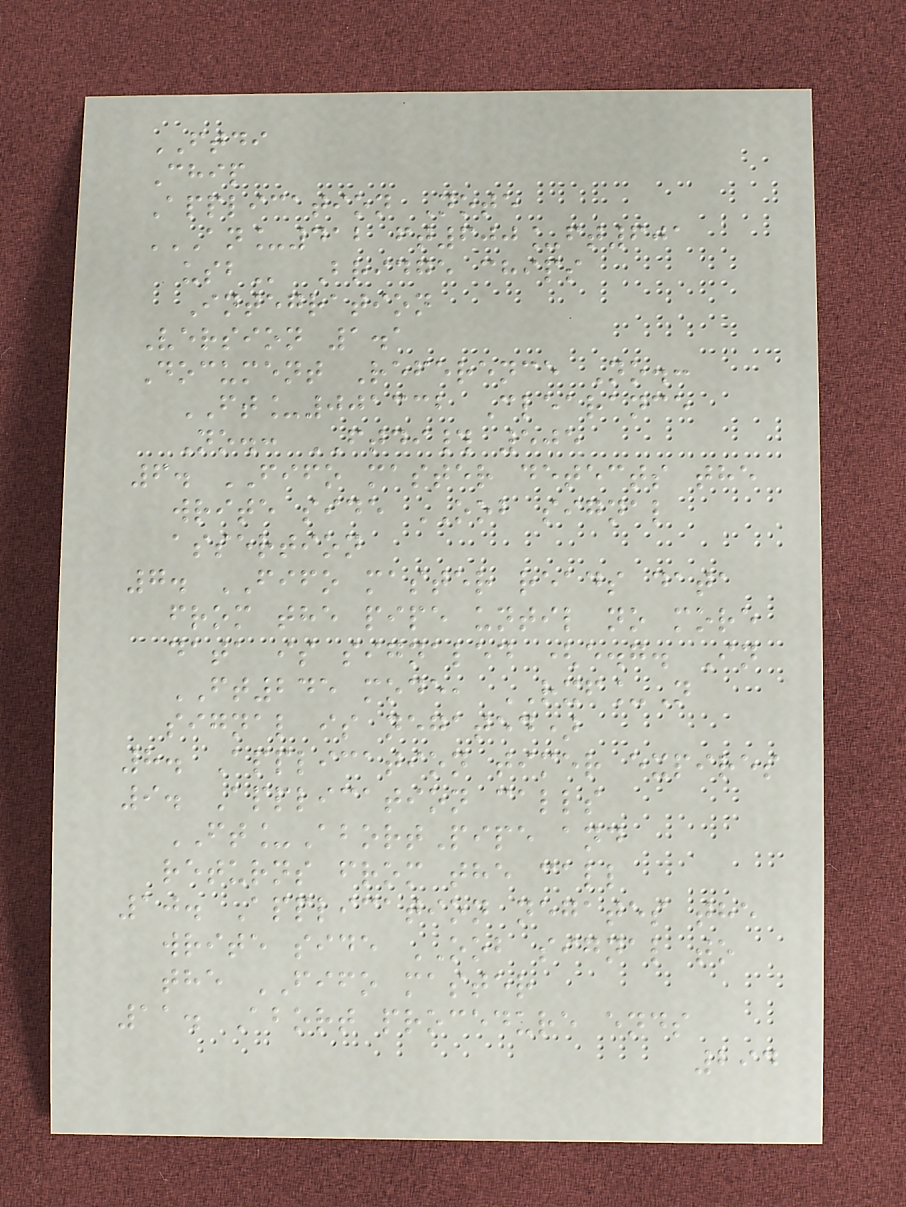FTDI
Chip
Application Note
AN_412 FT600_FT601
USB Bridge chips
Integration
Version 1.1
Document Reference No.:
FT_001332 Clearance
No.: FTDI# 505
6. FIFO master detects the
write side OOB signal
assertion
7. FIFO master reads data
from the pipe until no more
data is signaled (e.g. In
FT245 mode, RXF_N
signal is negated)
8. Application timer expires
9. Application calls
FT_AbortPipe and
returns from the call
10. Application negates the
write side OOB signal to
the FIFO master
11. Abort procedure ends
294
